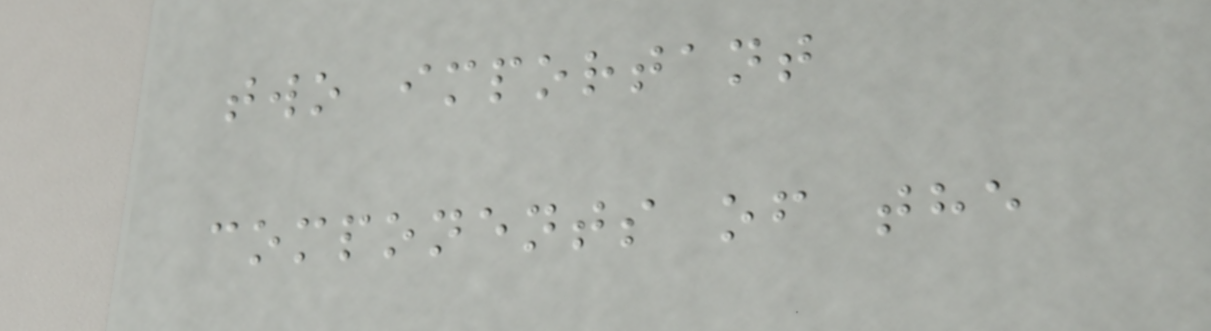two important
components of the
